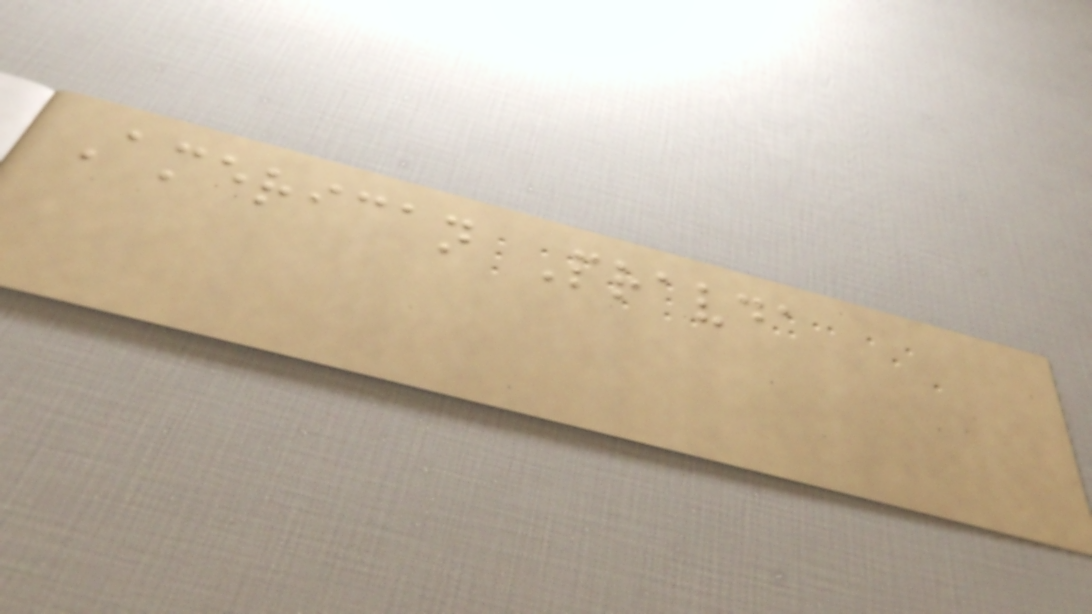American Pravda
